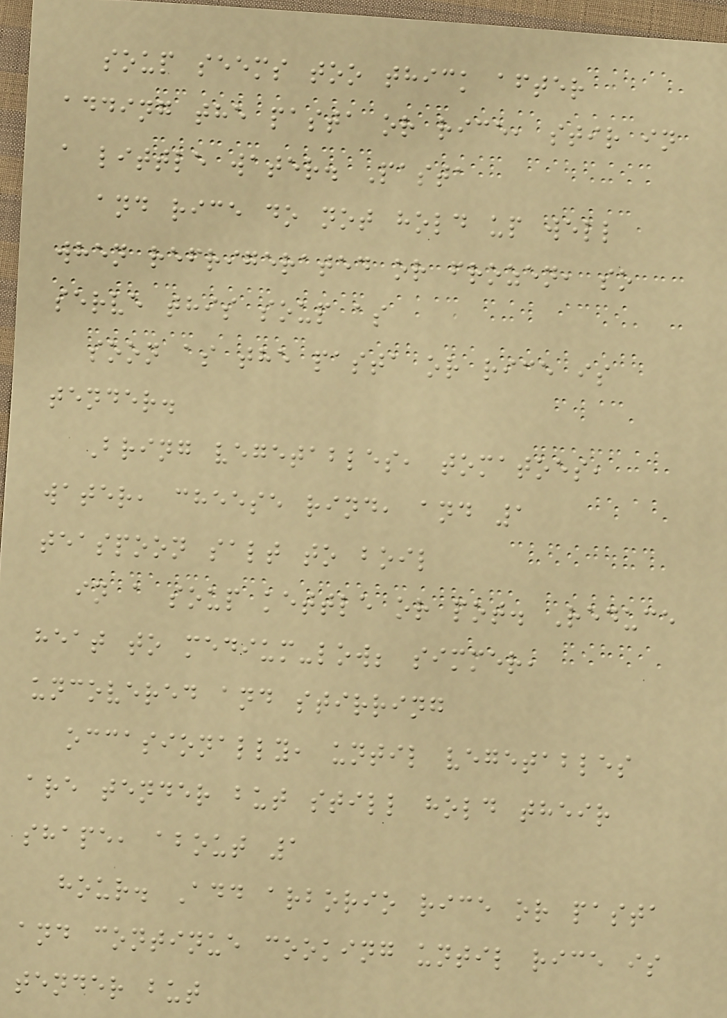soup seems too thick after
adding the pasta or rice, stir in
a little water. Pasta
and rice do not hold up well
when refrigerated or frozen, so
serve this soup as
soon as the pasta or rice is
tender.
Bring vegetables, tomatoes,
water, cheese rind, and 1
teaspoon salt to boil
in a soup kettle or pot. Reduce
heat to medium-low; simmer,
uncovered and stirring
occasionally, until vegetables
are tender but still hold their
shape, about 1
hour. Add arborio rice or pasta
and continue cooking until rice is
tender but
